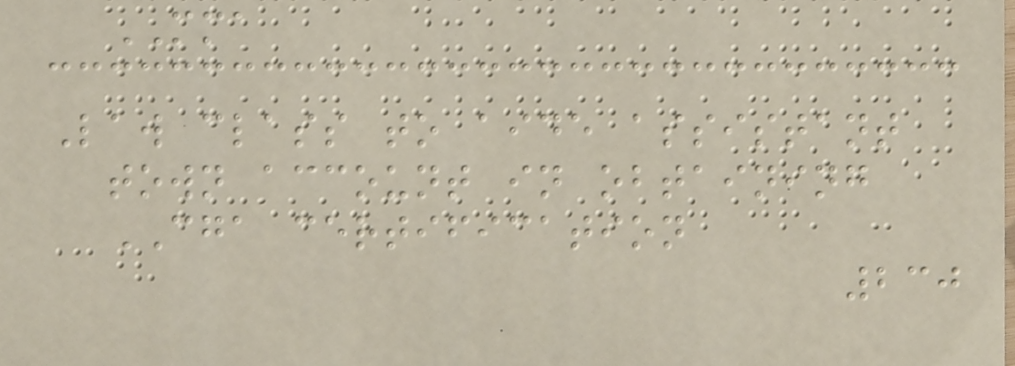MMA
Law class to aide assistant
town account in obtaining
CGA certification
230
